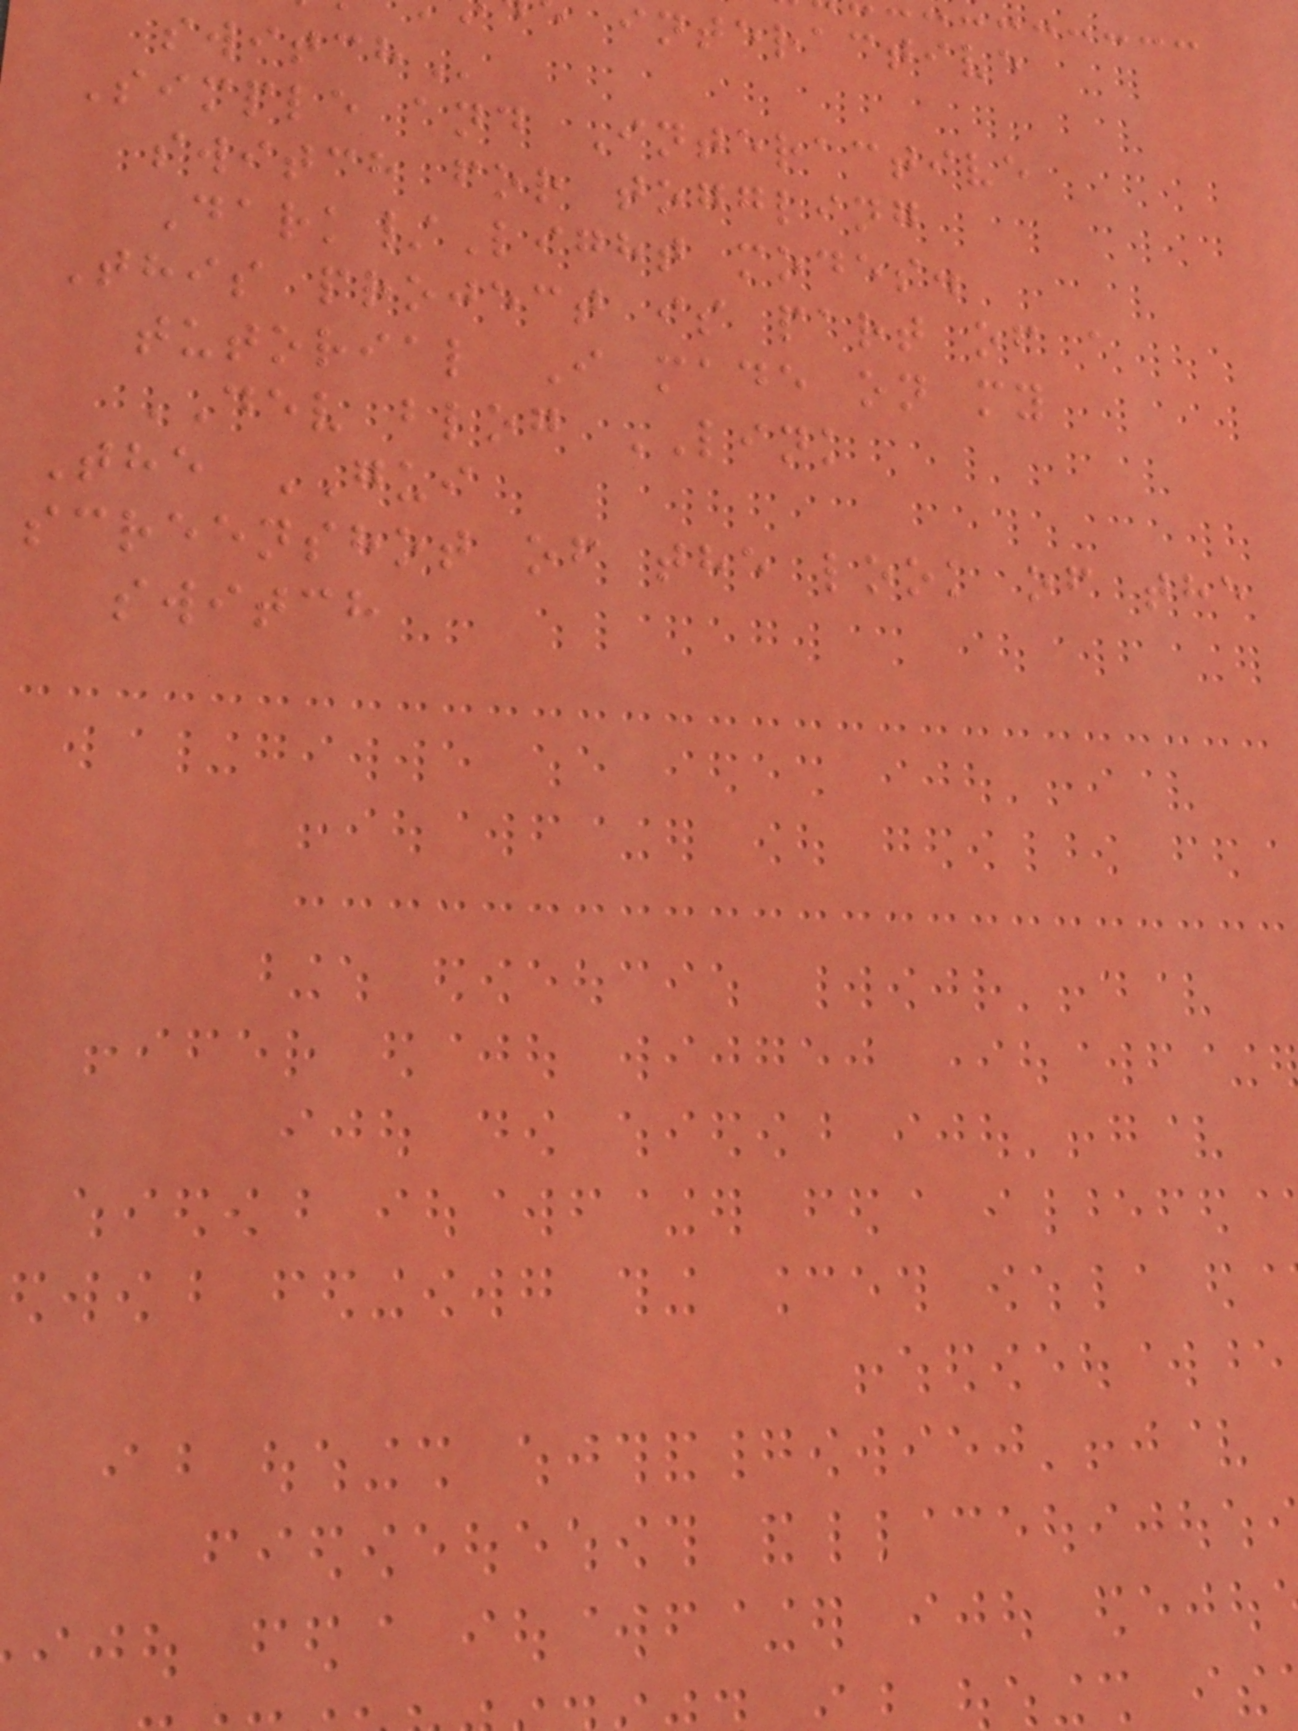interactive
Simple and Interactive
switch for toggling
Dark/Light modes.
This project is part of a
tutorial I made on my
DEV blog LINK
The GUI
screenshot of the look of the
switch
